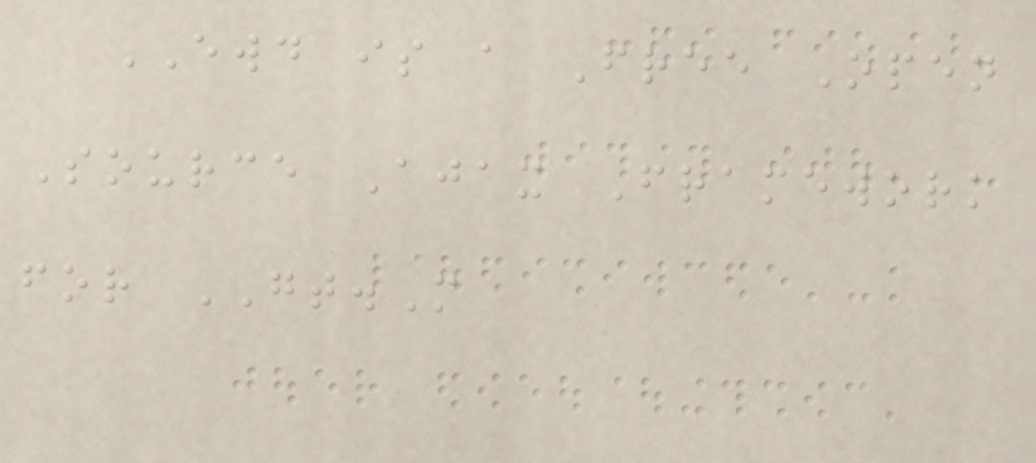EWD is a Free Open
Source Ajax Framework
for GT.M
